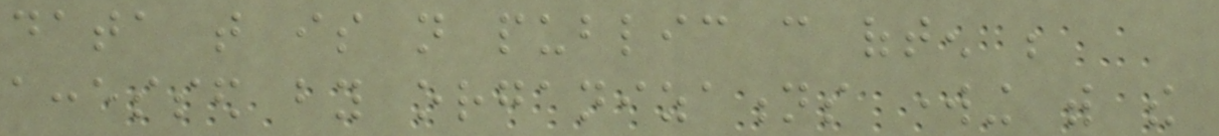data that is not public can often be
accessed by organizations working with the
